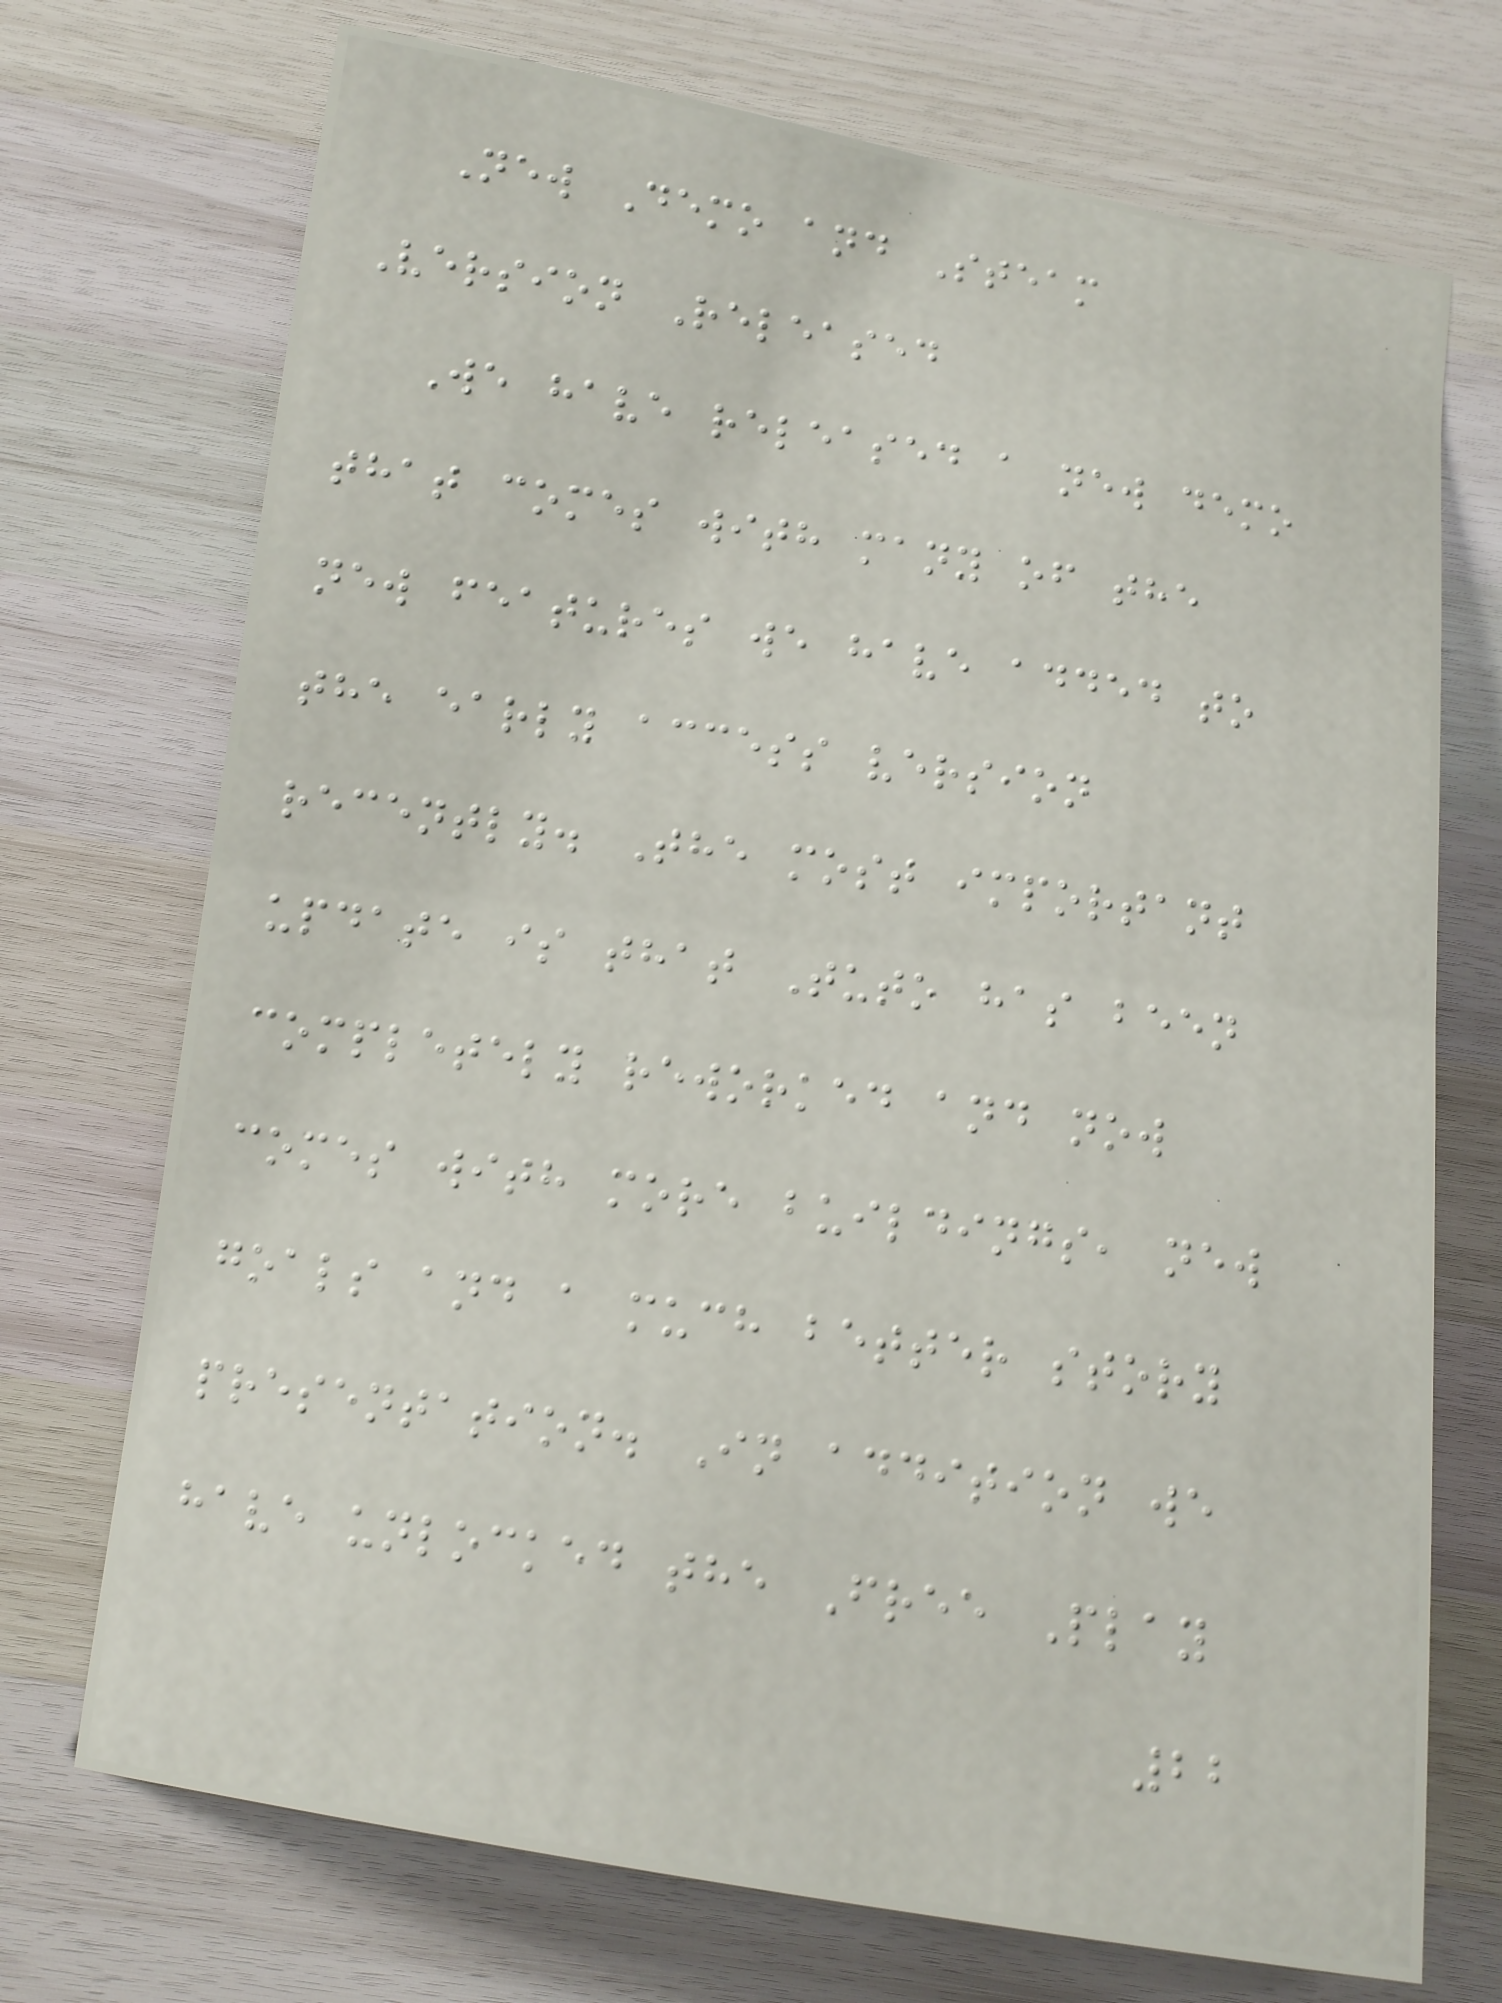New Demo and Steam
Version Released
We have released a new demo
that comes with many of the
new features we have added to
the early access version
recently. The most important
update is that Tuto has been
completely reworked and now
comes with more buildings, new
goals and a much better story
presentation. In addition we
have unlocked the Free Play
22
